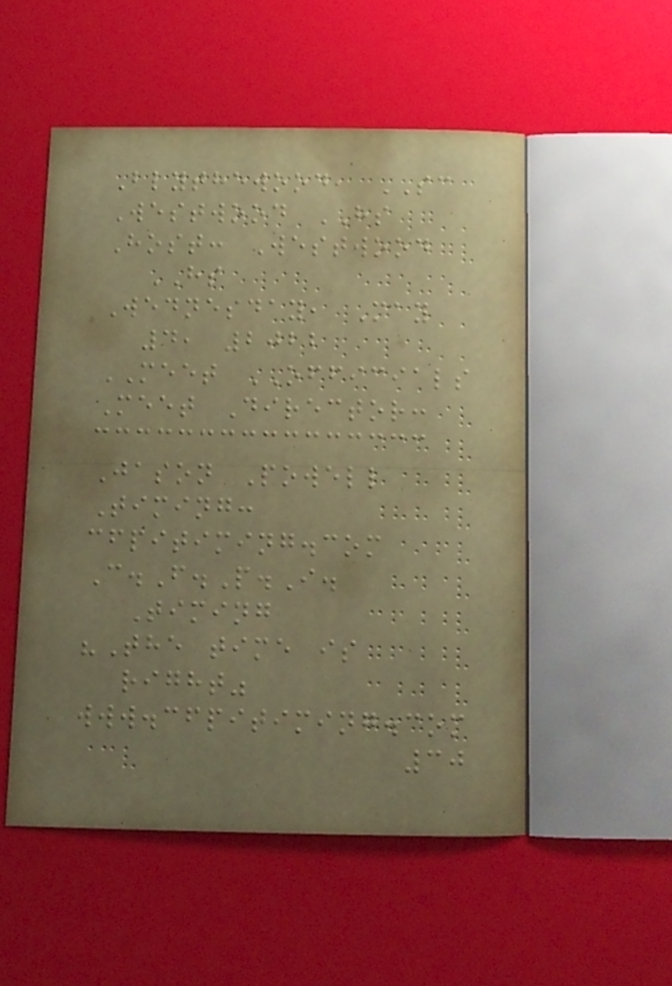Blythewood, SC
Westwood HS
Host: Westwood
HS
Wednesday, May
4, 2022
MEET OFFICIALS
Meet Director:
Jason Powell
Timing:
cfpitiming.com
C.F.P.I.
Timing
"The time is
right"
www.cfpitiming.com
30
